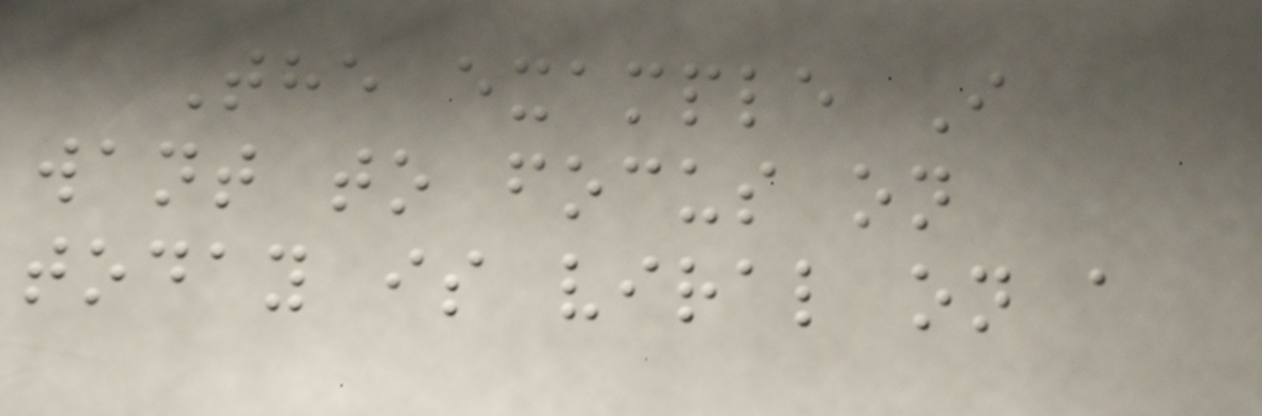The example I
want to focus on
today is viral on a
